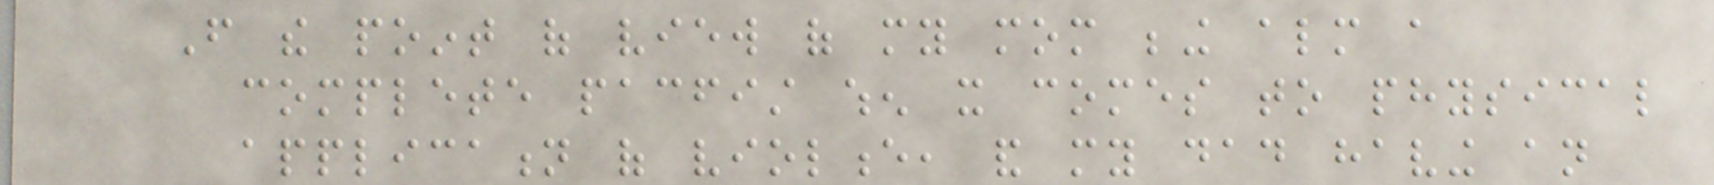From the point of view of my mom being almost a
complete pacfist when it comes to physical
application of violence, and my dad having an
